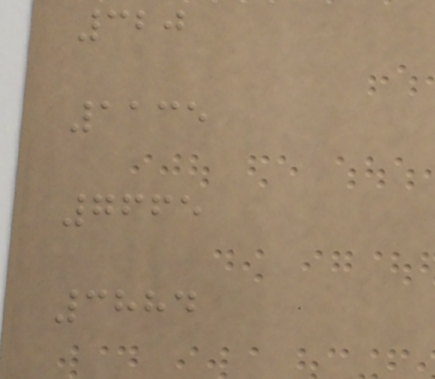320
1135
7665
3884
